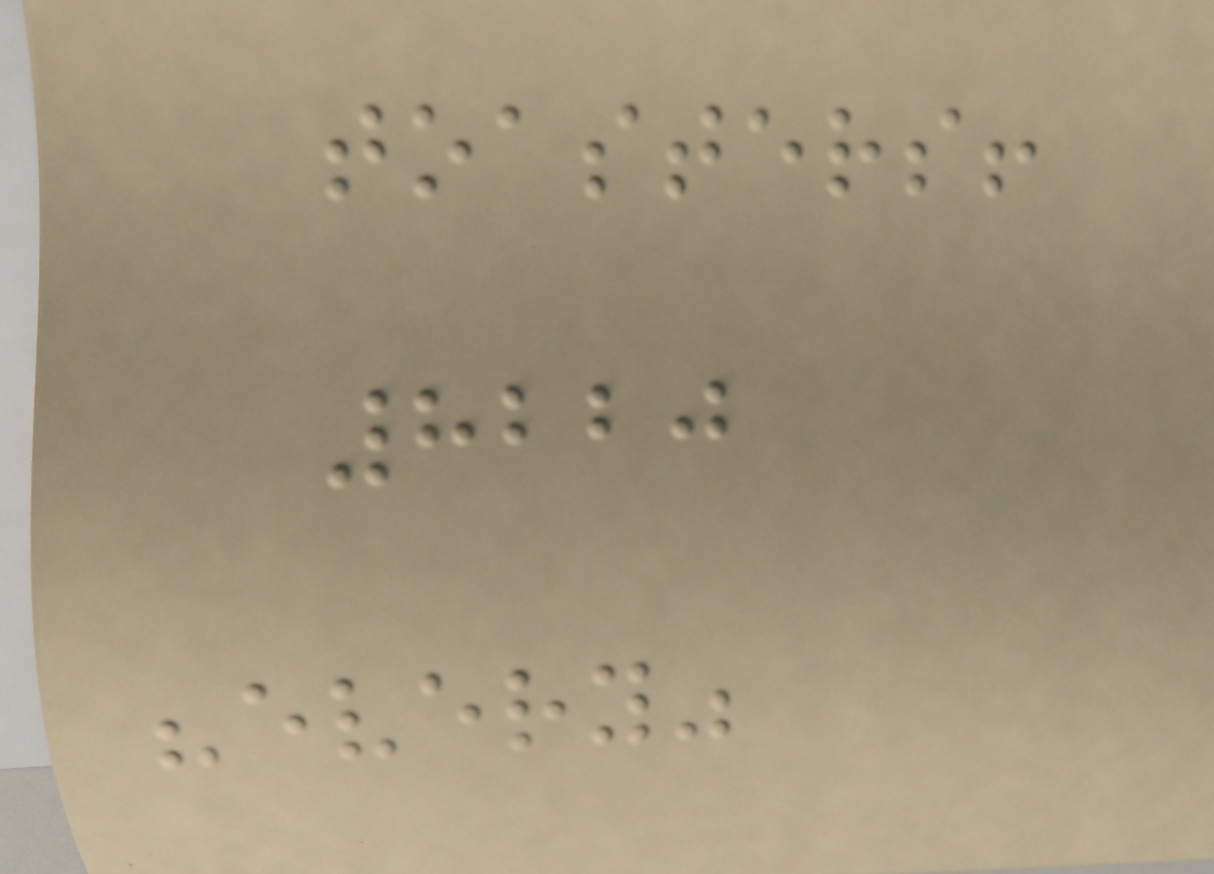toasters!
8220
"every"
